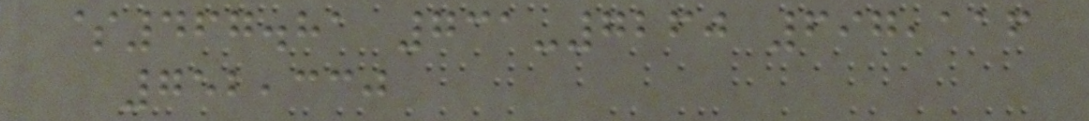$467.81 731-7260 697,116
752,330
